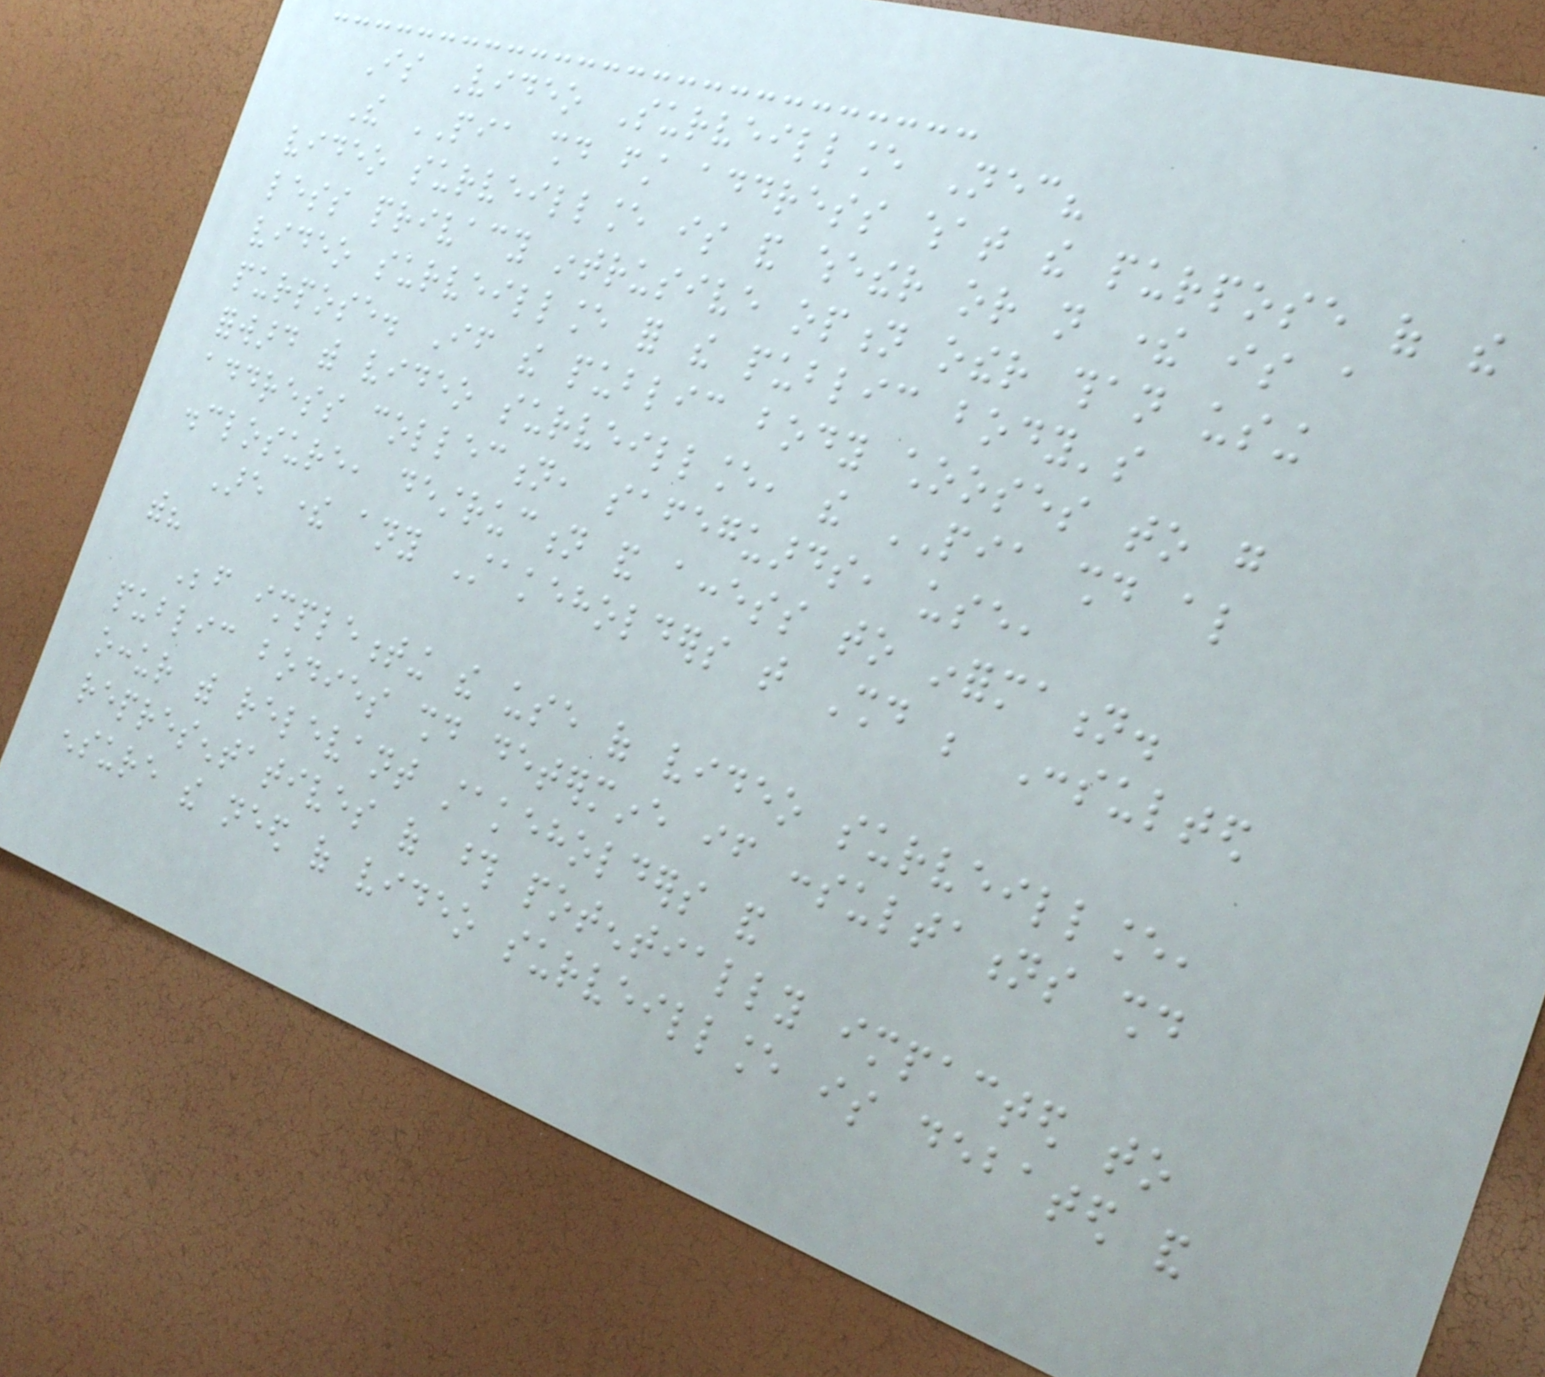Is Video Surveillance Necessary?
The PIA should first address what the purpose of the
video surveillance is and whether or not there is a
less privacy intrusive option other than using
video surveillance for the public body's
purpose. If the public body chooses to go
forward with video surveillance, the PIA should also
address collection, safeguards, use,
disclosure, destruction and access to information.
Are there any Stakeholders that Should be Consulted
with?
Before implementing the use of video surveillance,
public bodies should determine if consultations should
occur with relevant stakeholders and
representatives of those potentially impacted to
ensure the need of video surveillance is debated and
